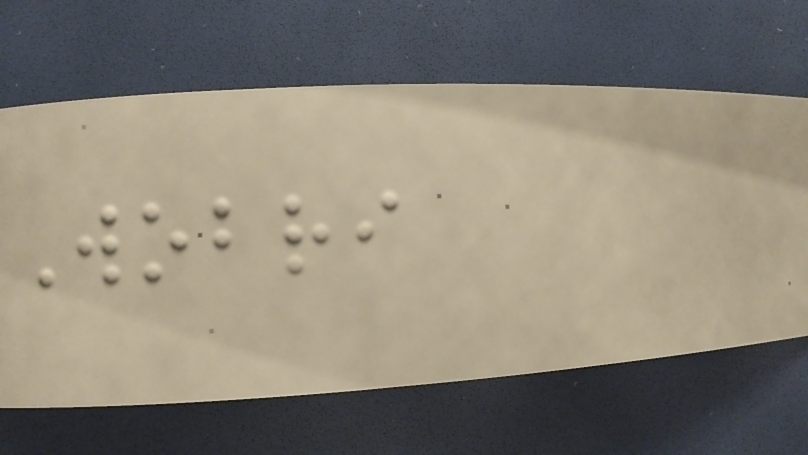Wobri
